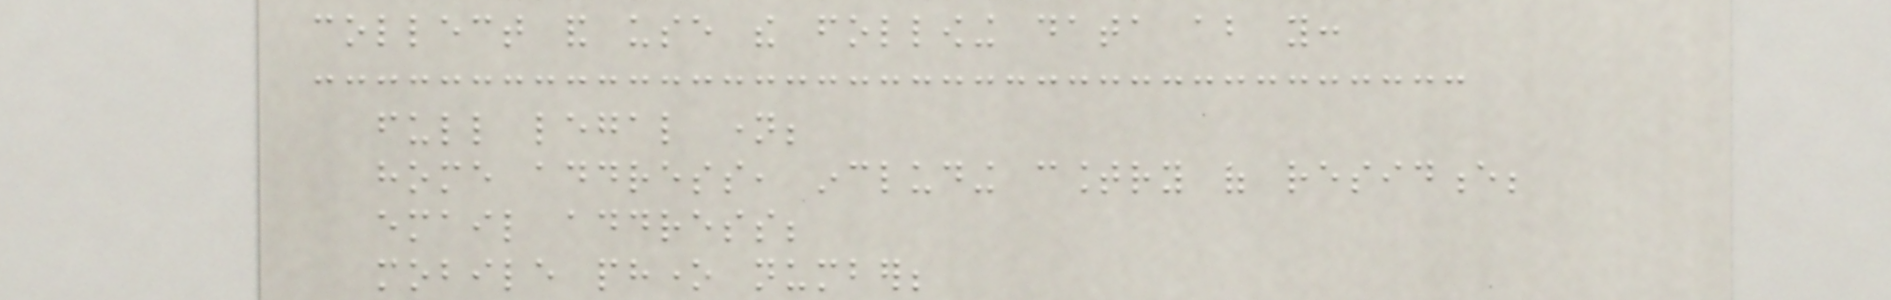collect and use the following data about you:
full legal name;
home address, including country of residence;
email address;
mobile phone number;
